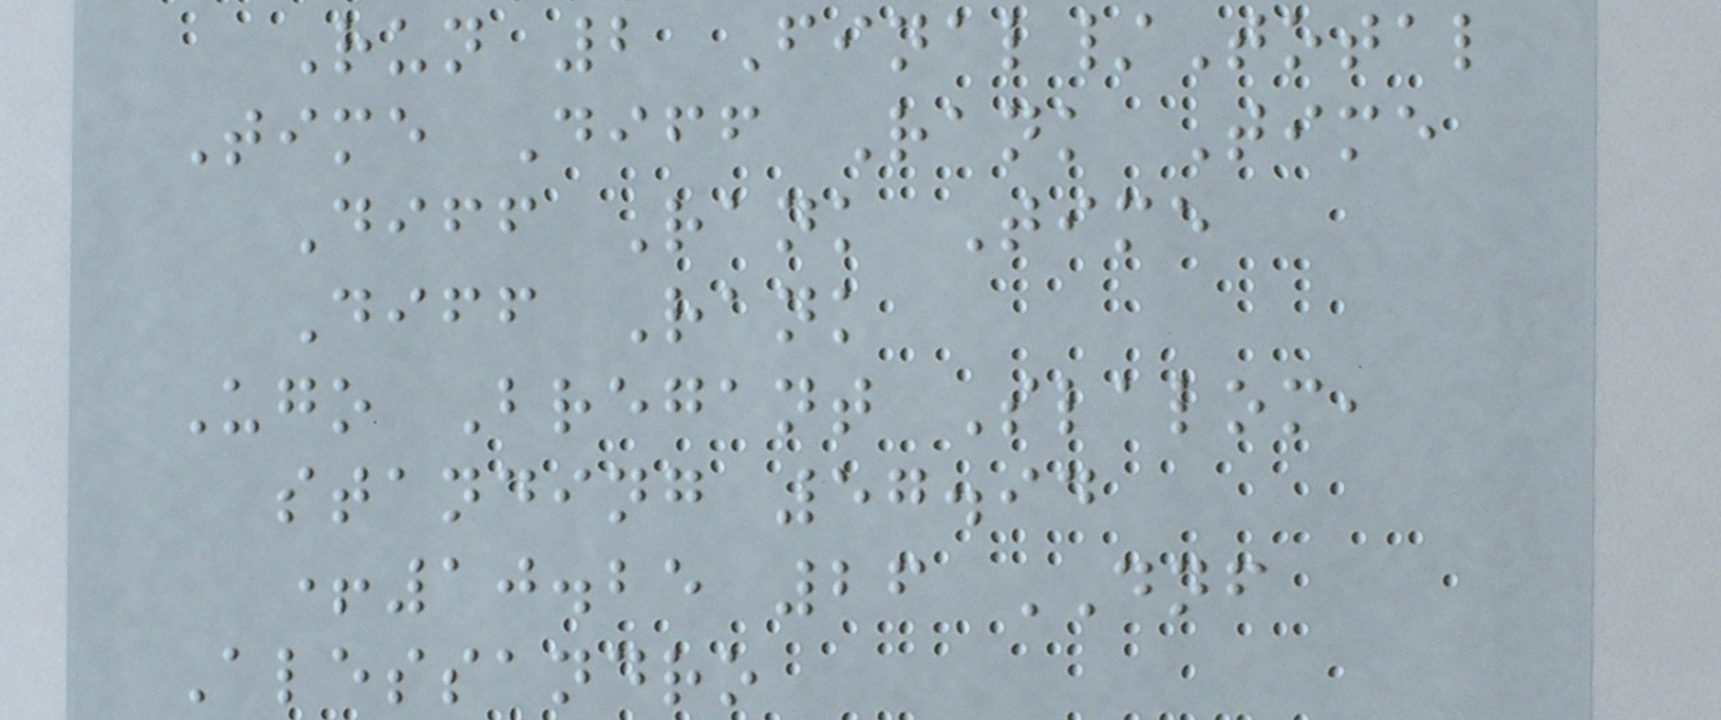Run 2 Final/Total
Time Diff Rank Time
Diff Rank Time
Diff Rank
Ugo Bregant Slalom,
standing 57.94
+10.25 26 DNF
Alessandro
